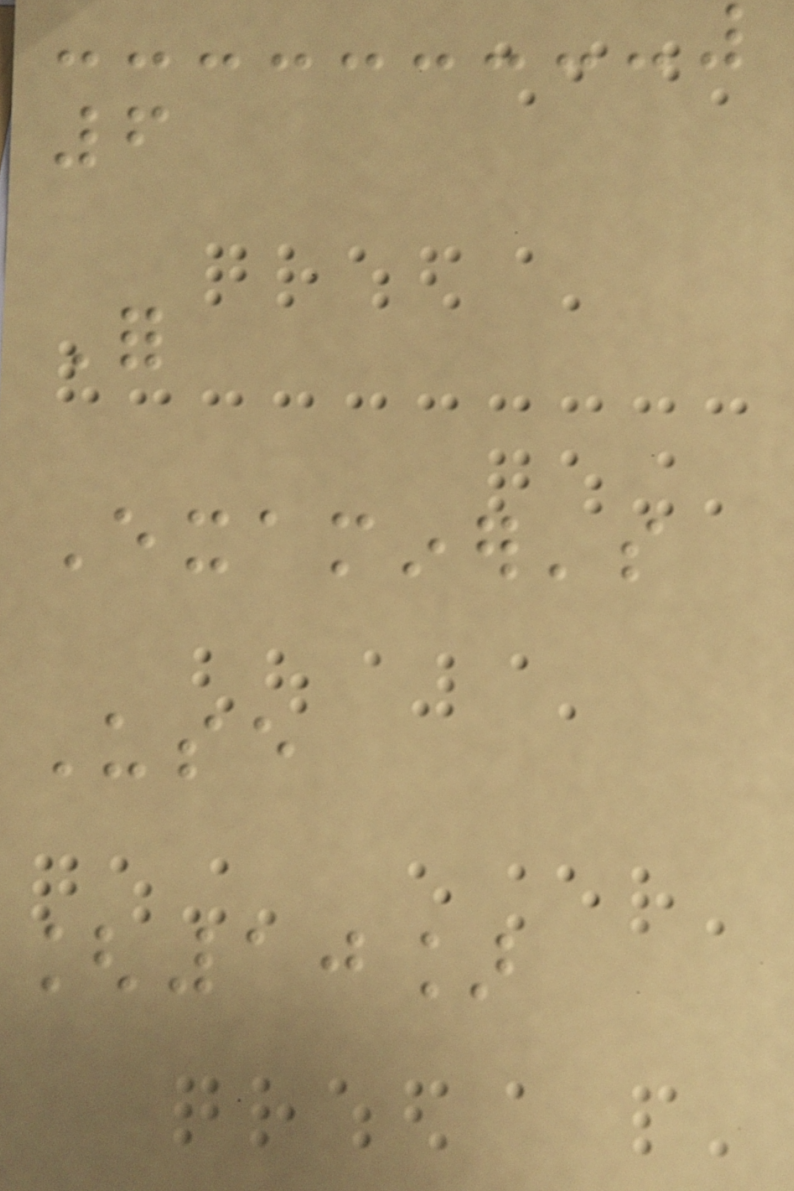6
For
Examiner's
Use
[10]
